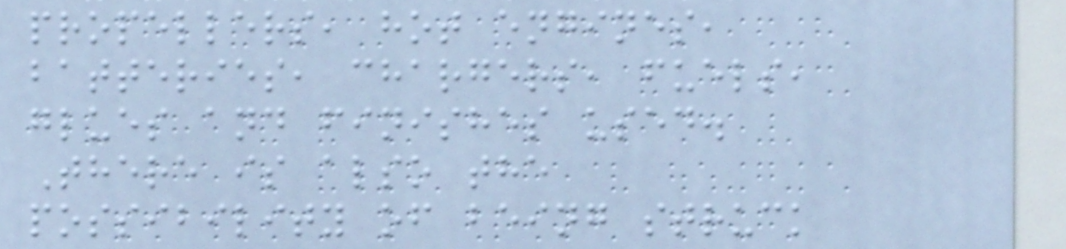propellers, hot engines,
batteries, chargers, fuels,
glues and finishes used.
There is also the
possibility of being struck
